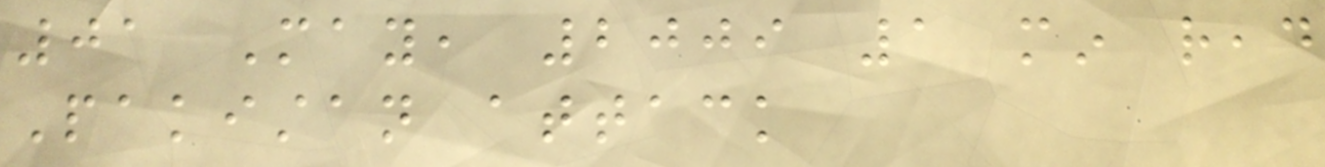01 May, 2009 1 min read
Pakistan attack
